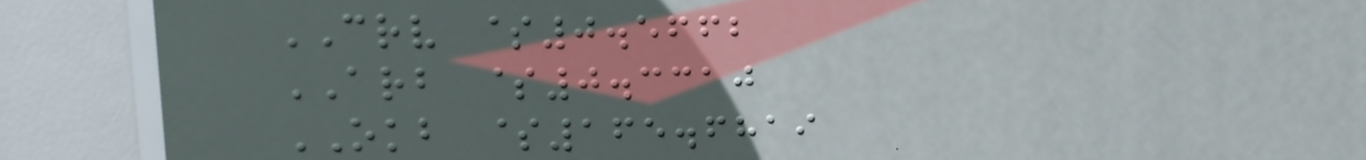CRV $0.5662
ARB $0.3310
OKB $165.6819
